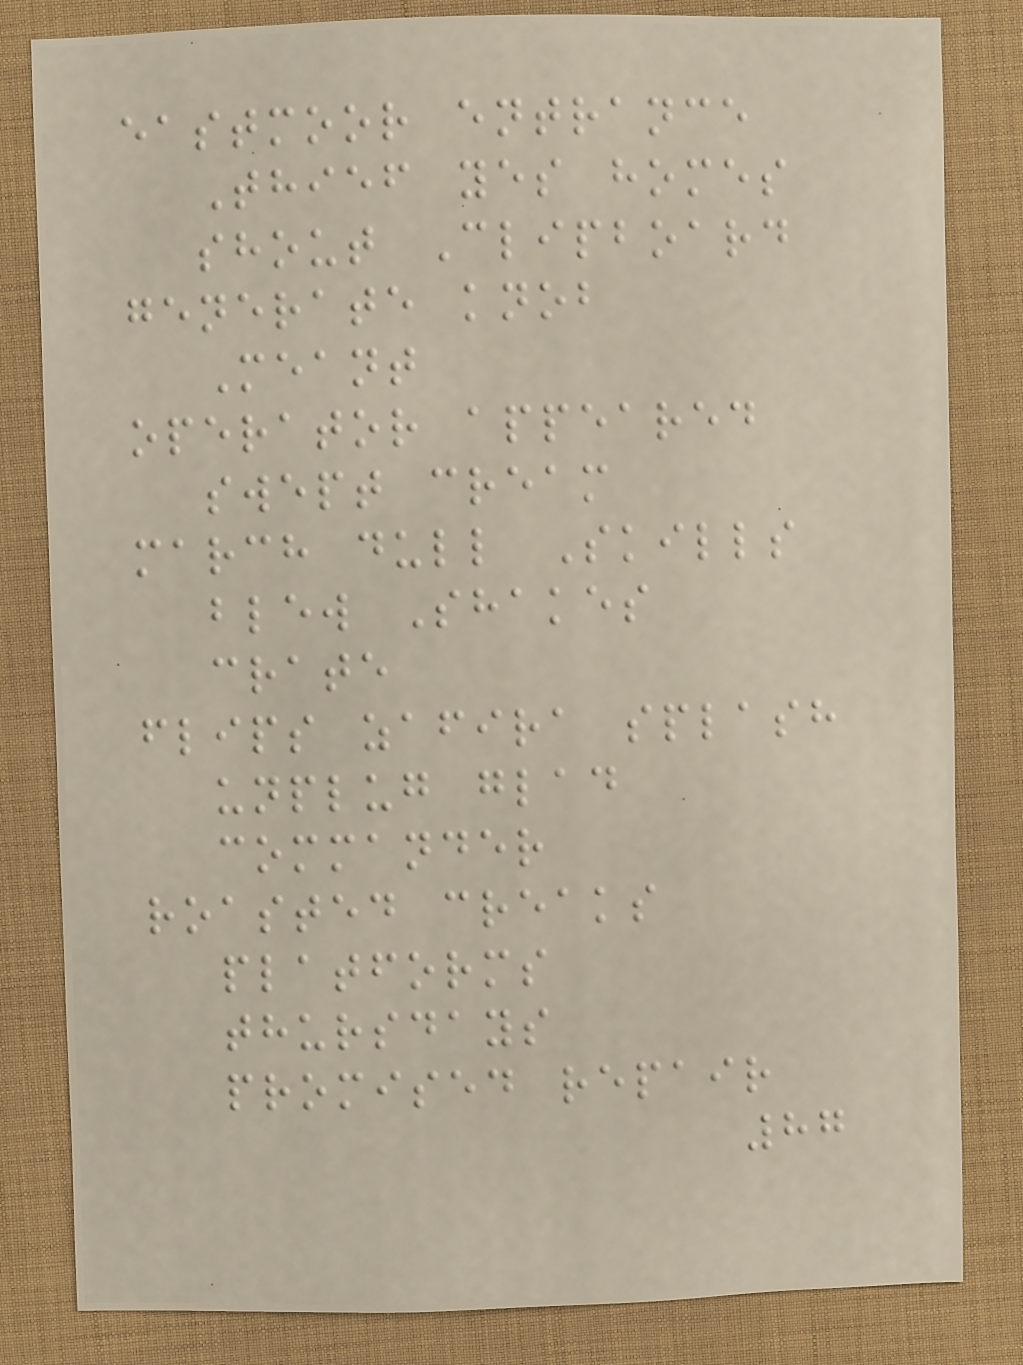eastmoor entrance
Thief yes homes
shout Clipboard
generate knob
Meant
operator appeared
swept cream
march dull Skills
blew Shakes
crate
flips zafira splash
unplug glad
commander
roasted creaks
platforms
thursdays
promised repair
87
